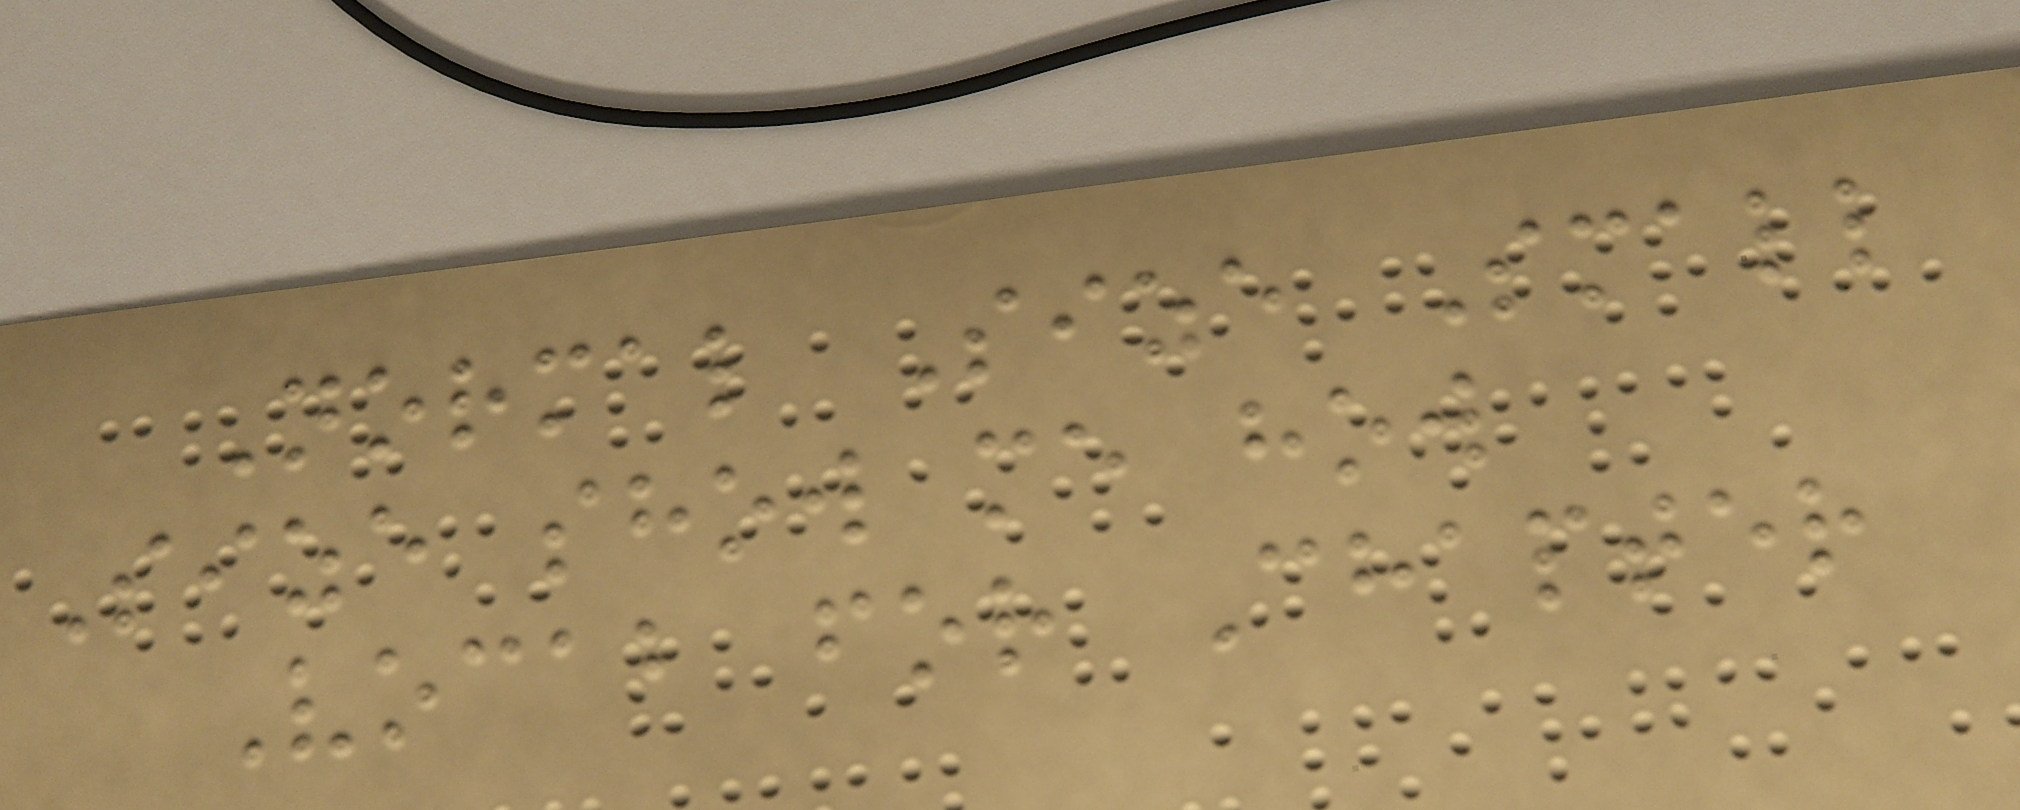Normal Size Small
Size show me how
Vocab for Chapter
